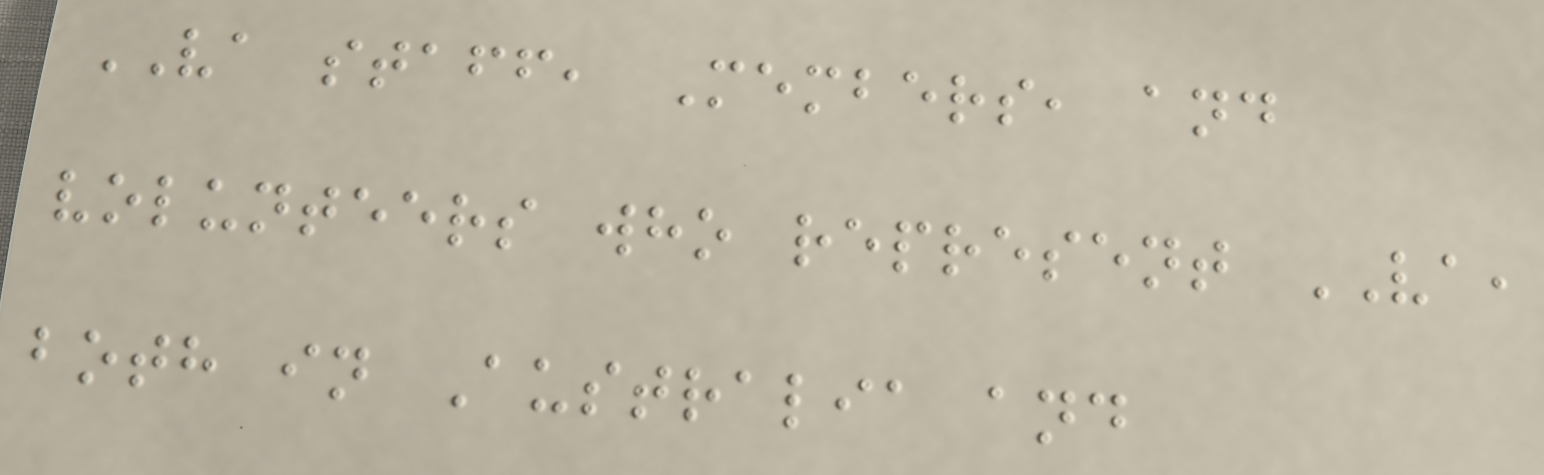VA staff, Members, and
volunteers who represent VA,
both in Australia and
